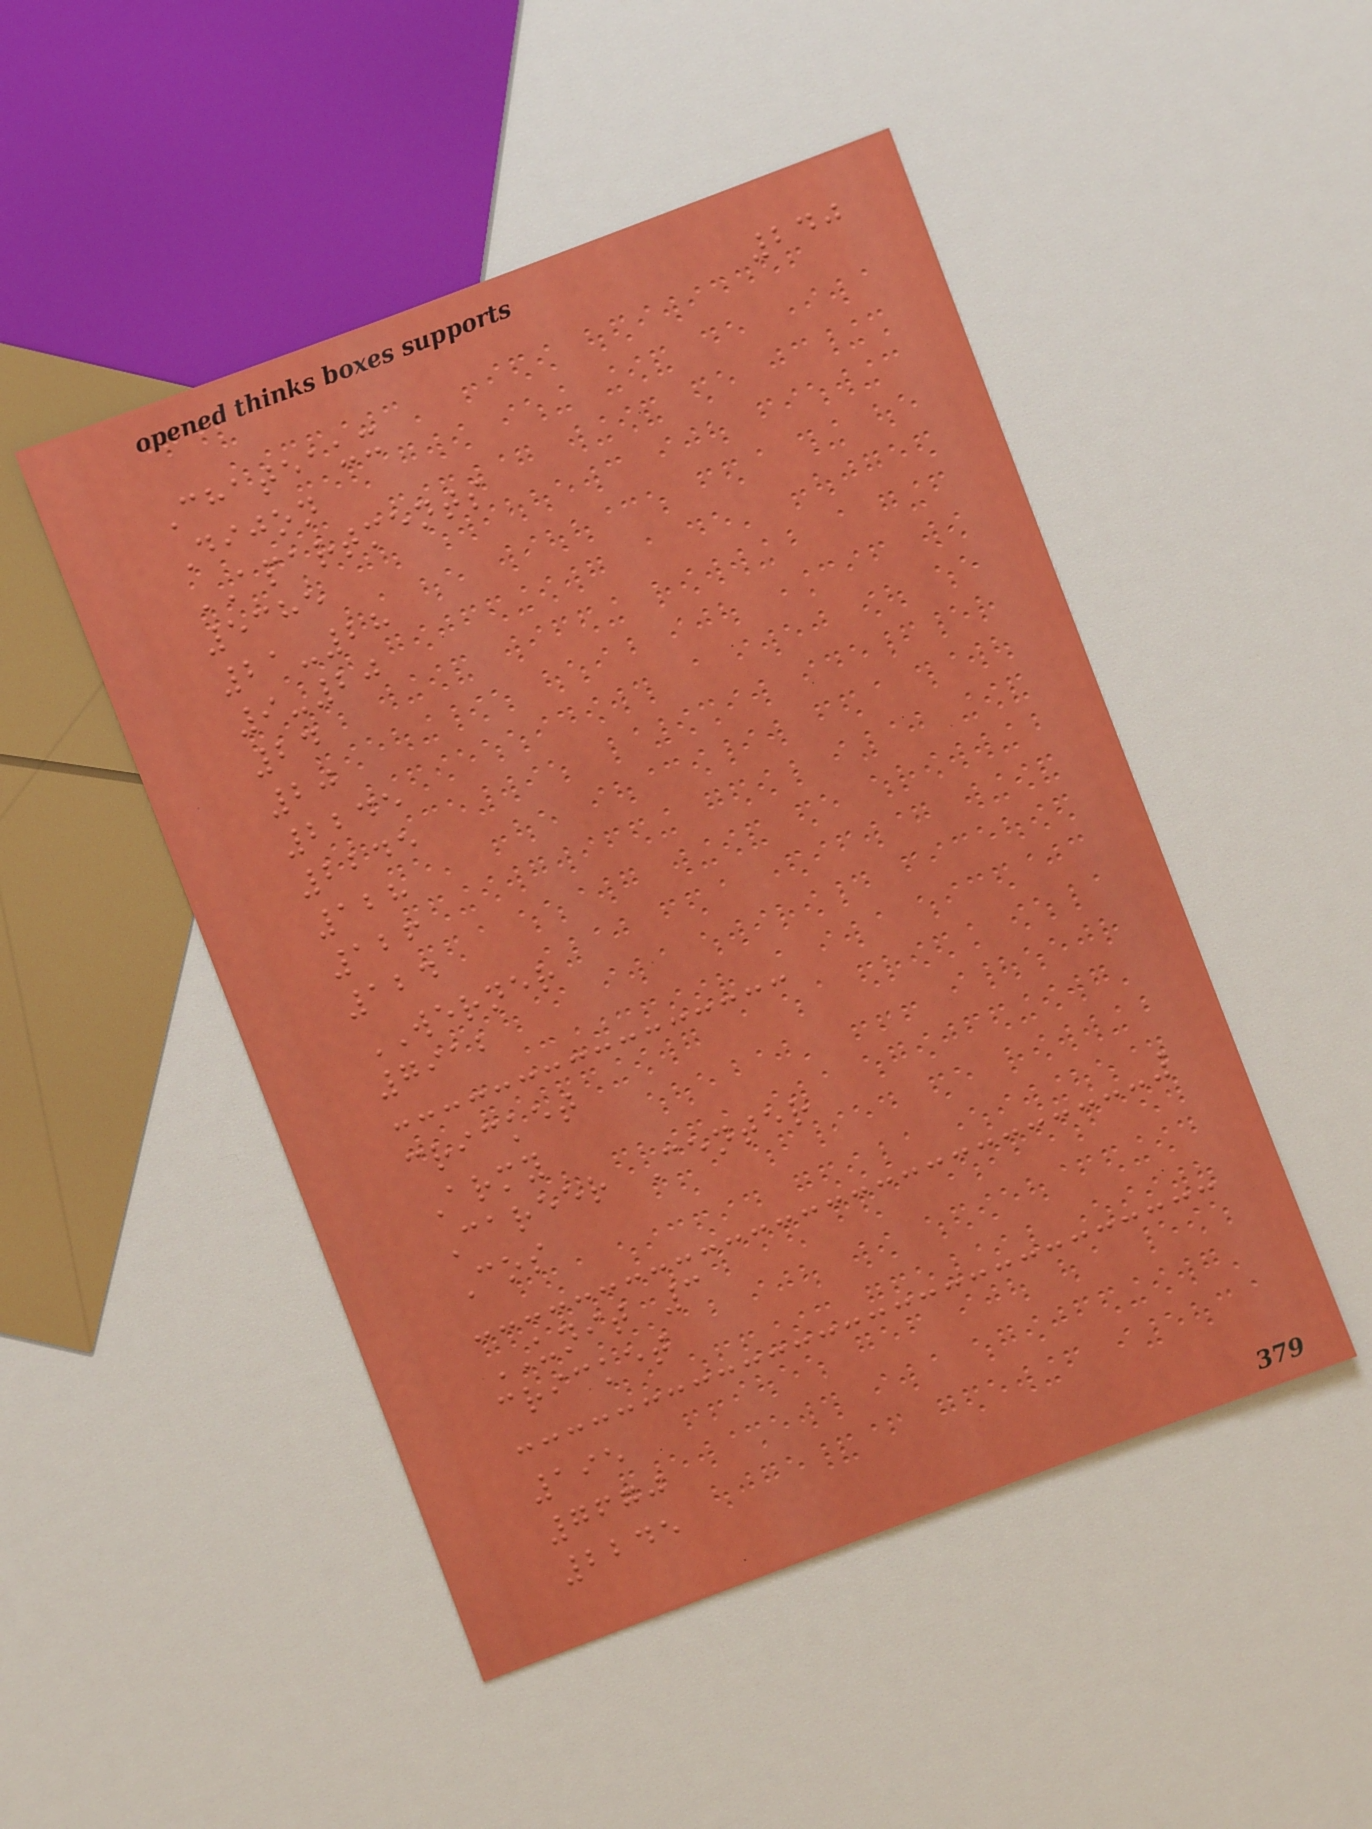240
Chateaux
Dijon
APARTMENTS
5385
21-28
9-20
24
20
2245
2245
128
126
124
WERNER
7912
cricket
Army
Career Center
Cos
UNIT 3
cricket
195
7670
2245
